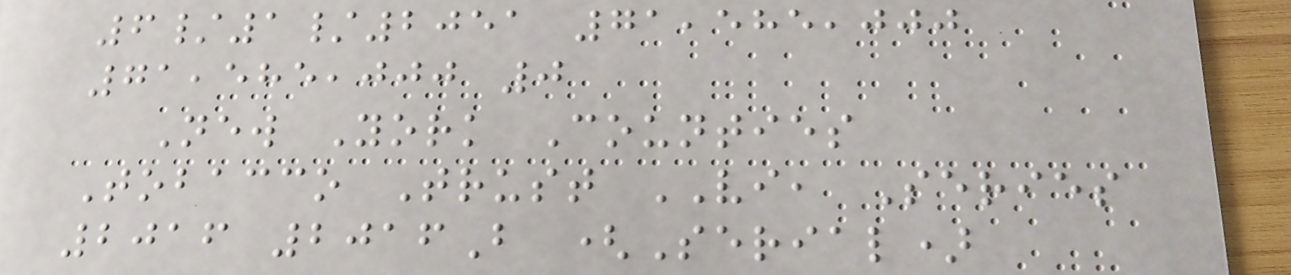6/1/2051 71,585,000
71,585,000 0
New York Counties
Tobacco Trust VI, Series
2016 2016B (Serial)
